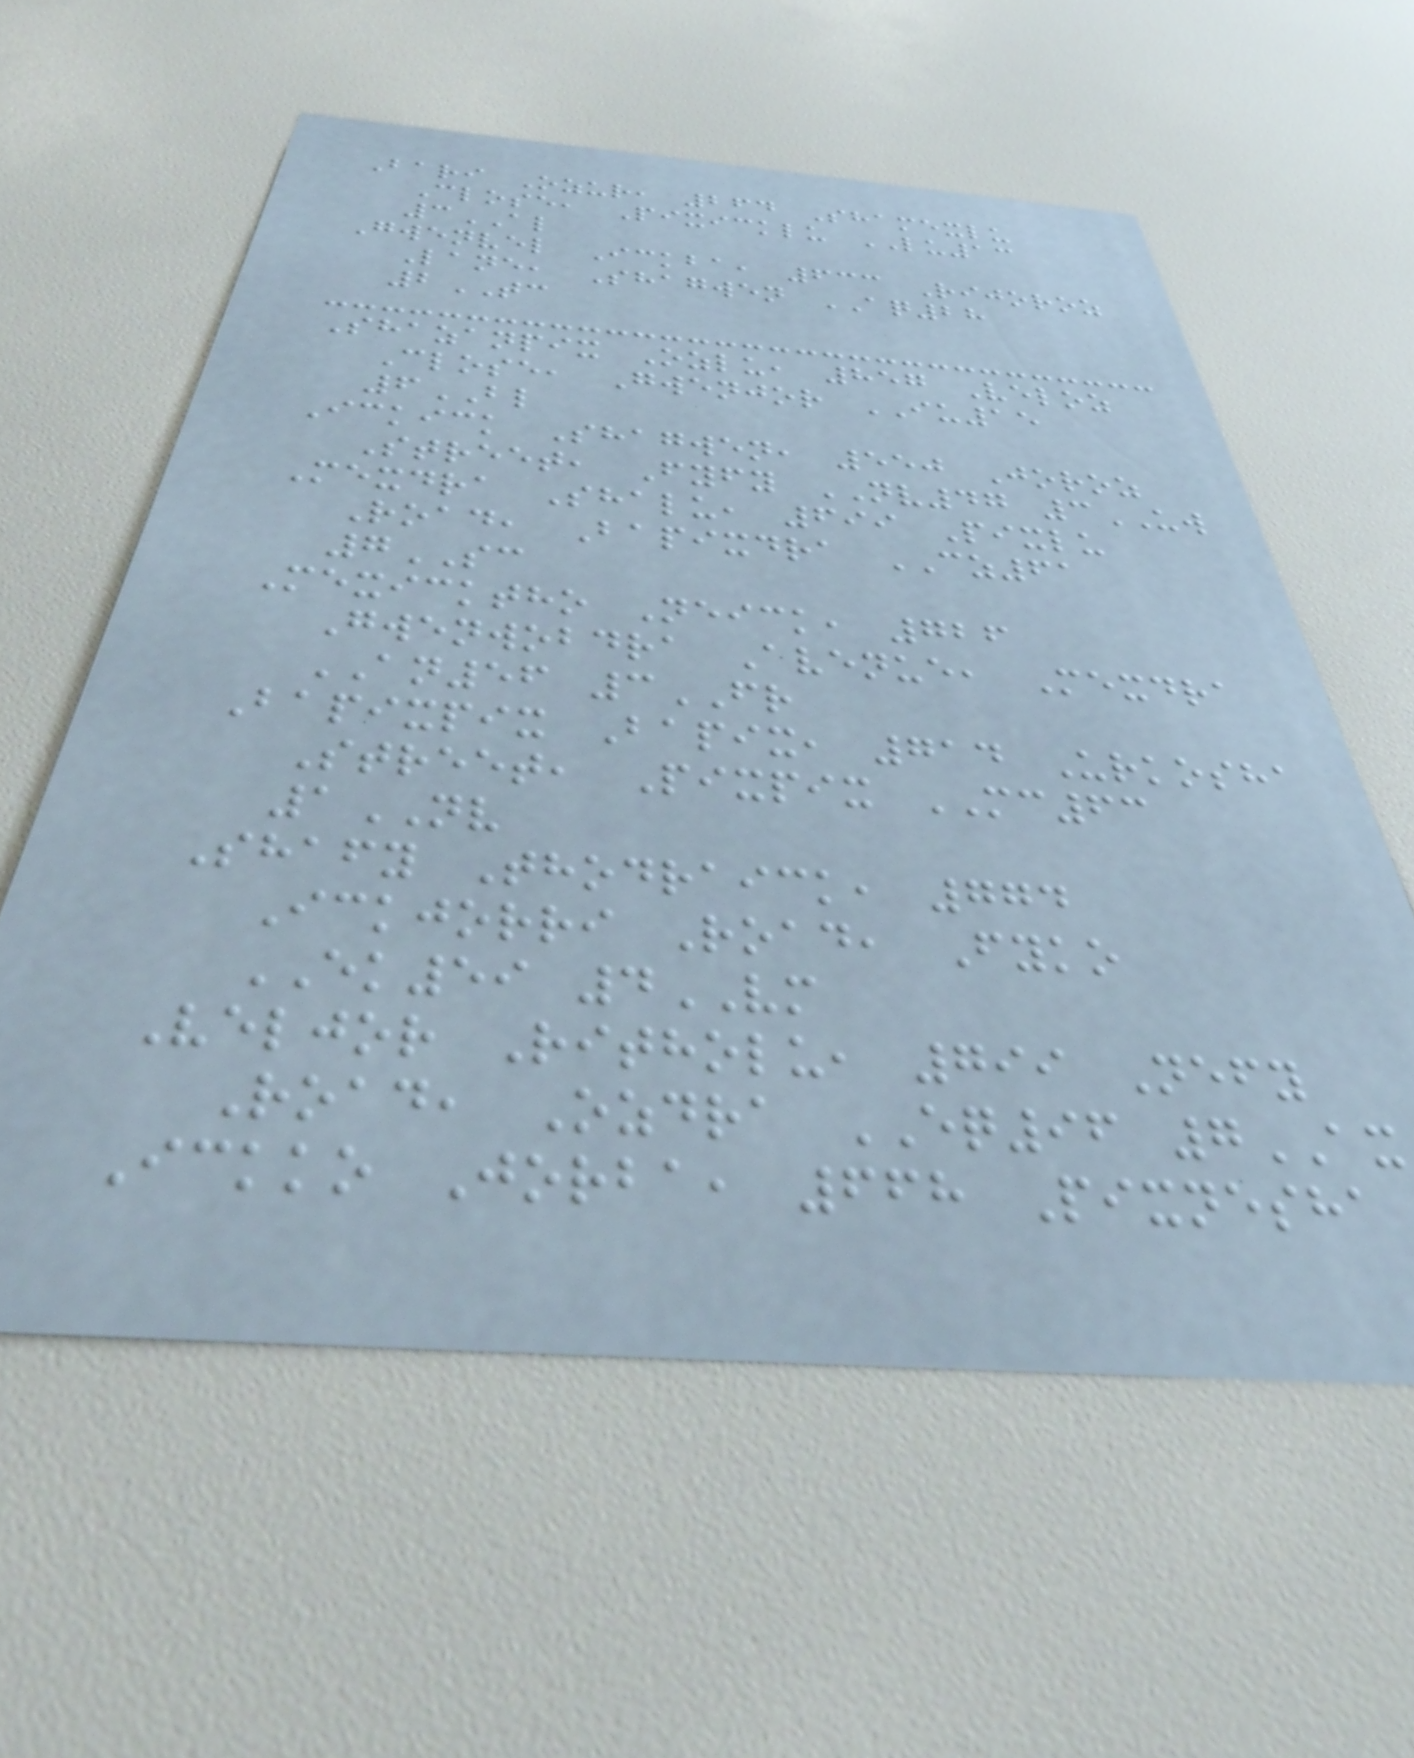Bari Ozur, 264 Shamexlu
Close, Pixicklu LU13
3AL
Gwenvel Ickba, 633 Rijoroz
Lane, Shagwen AQ28
2TC
Shazanpix Ozlu, 857 Veloz
Close, Gwenjor IU15
6BL
Ickick Shagwen, 550 Joroz
Street, Fyfy NV47 3UW
Mexdra Shalu, 699 Pixlu
Road, Bapixdra CZ61
7SC
Mexicktho Neick, 726
Gwenwobdra Avenue, Mexdra
AN56 3FR
Bapixpix Bapix, 714 Urkosha
Street, Pixpix MC63
1NV
Shafy Thodraick, 774
Ickjorri Road, Fyko
EK59 4VM
Veljor Ritholu, 799 Nefy
Road, Ozdra EQ96 7AX
Ickko Jorba, 668 Pixnesha
